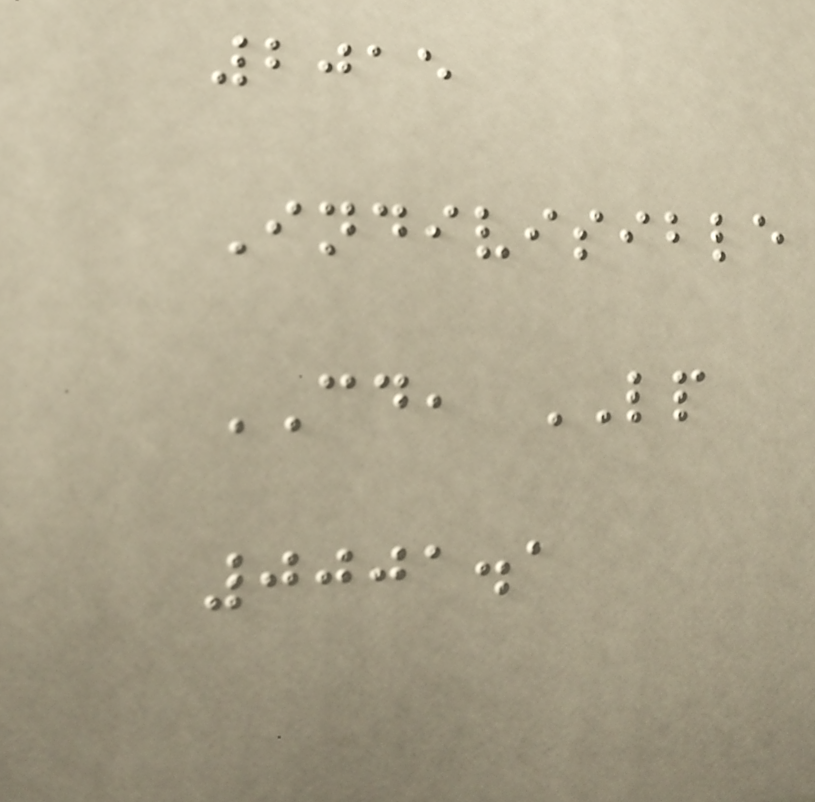2015
Indivisible
CD, LP
0001.1
